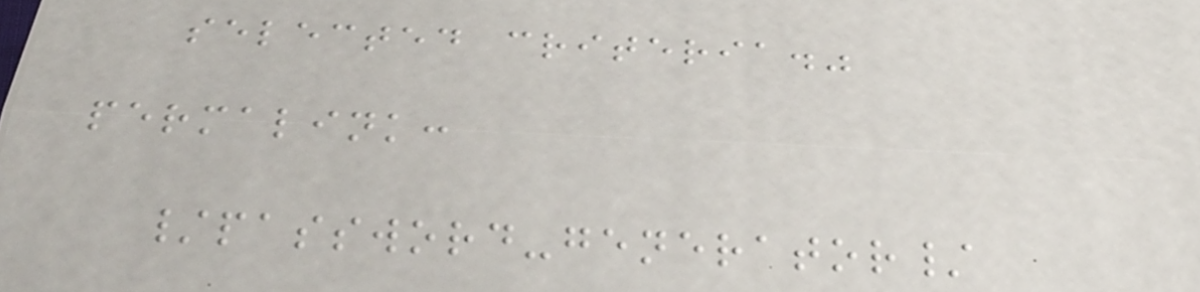selected criteria."
permalink:
/password-generator/
